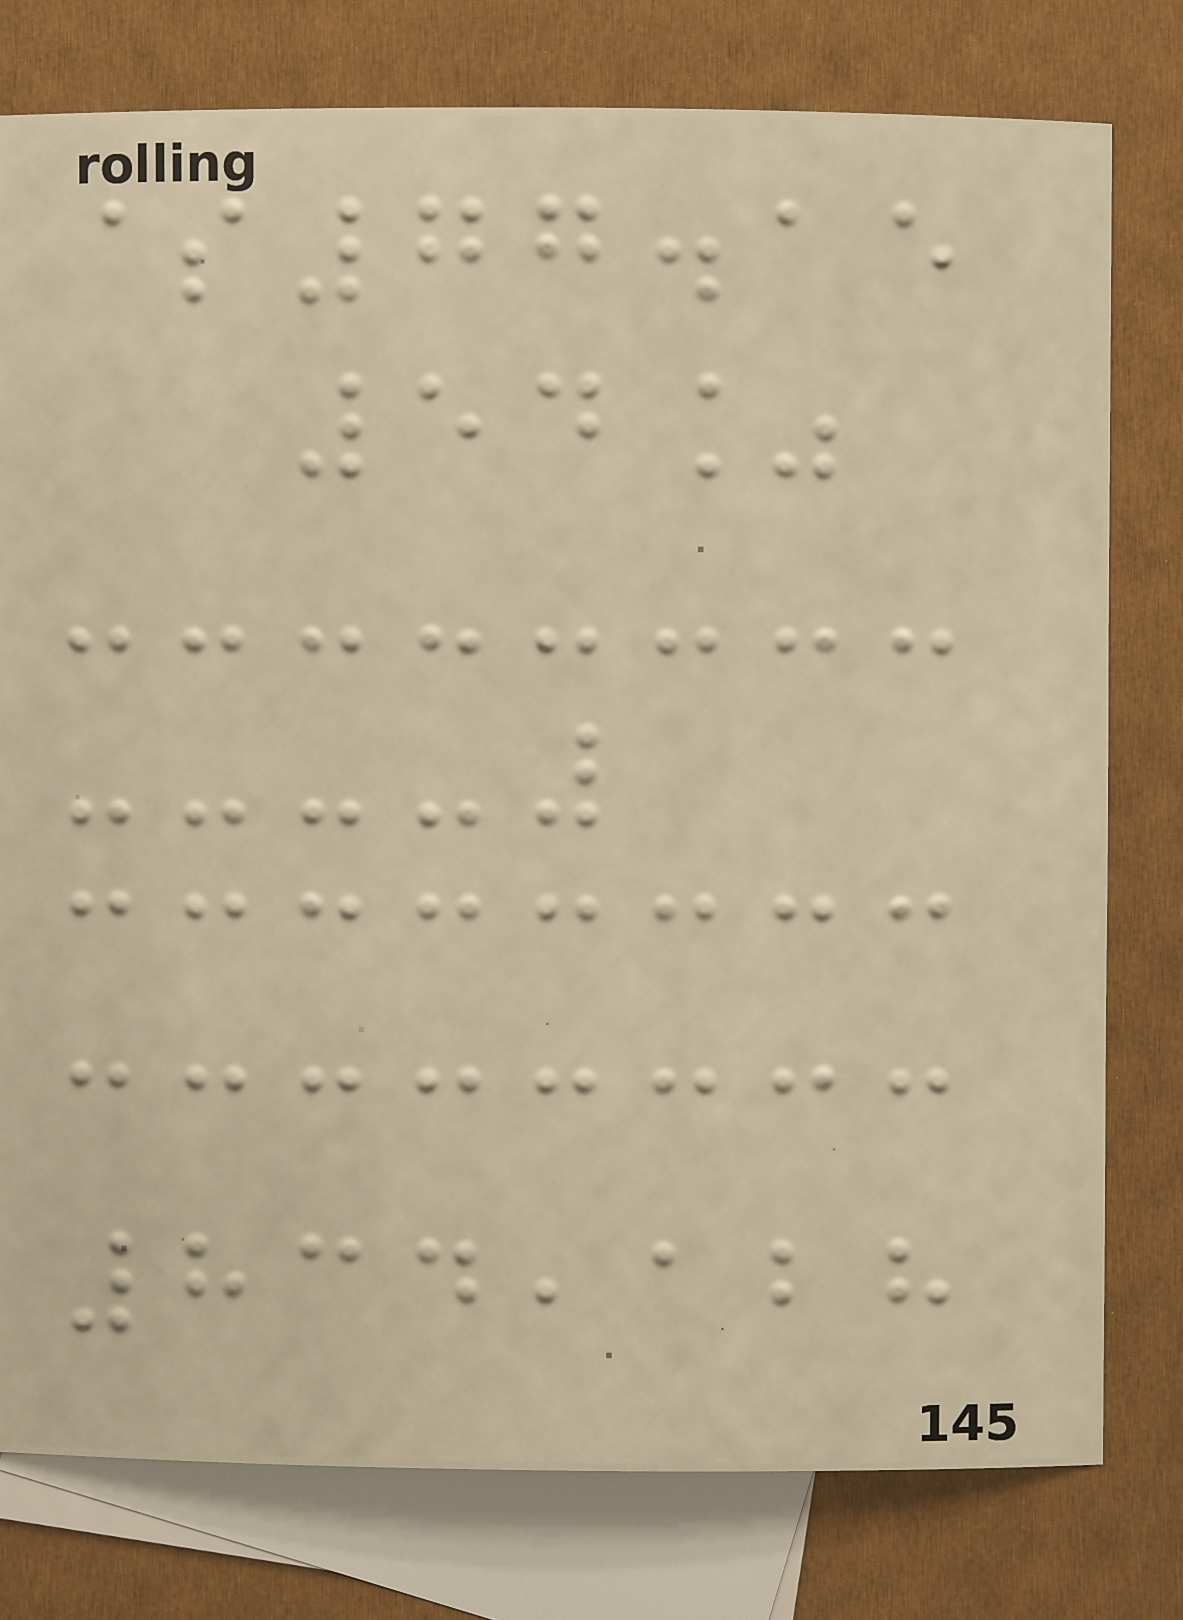$77.15
54%
834,128
